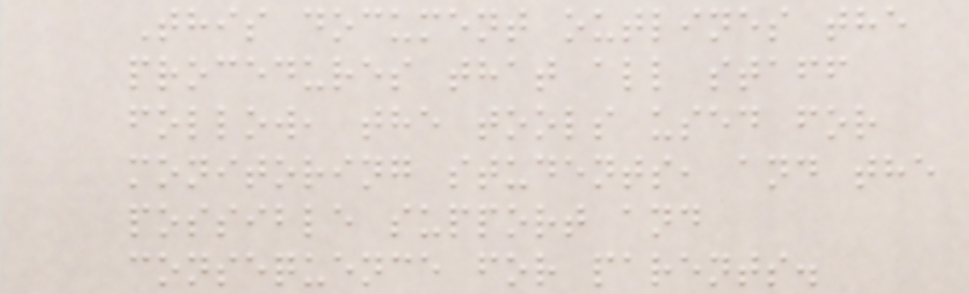This document outlines the
procedures that all staff
follow, the tools used for
monitoring students, and the
possible support and
consequence for parents.
